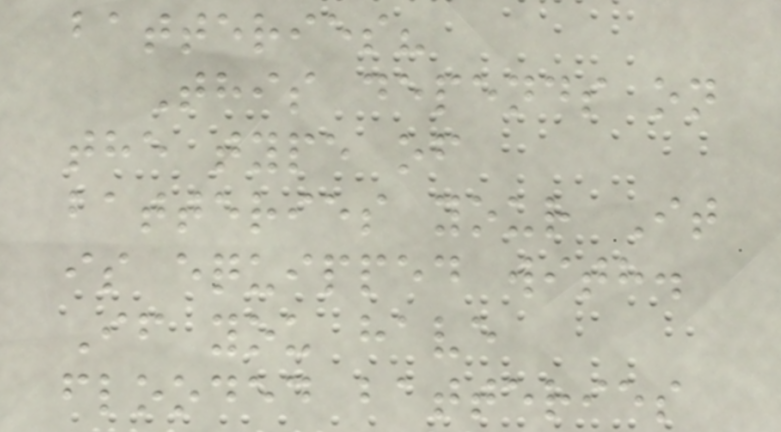batteries?
This depends on
the type of
batteries your It
is equipped with.
If you have
flooded batteries
